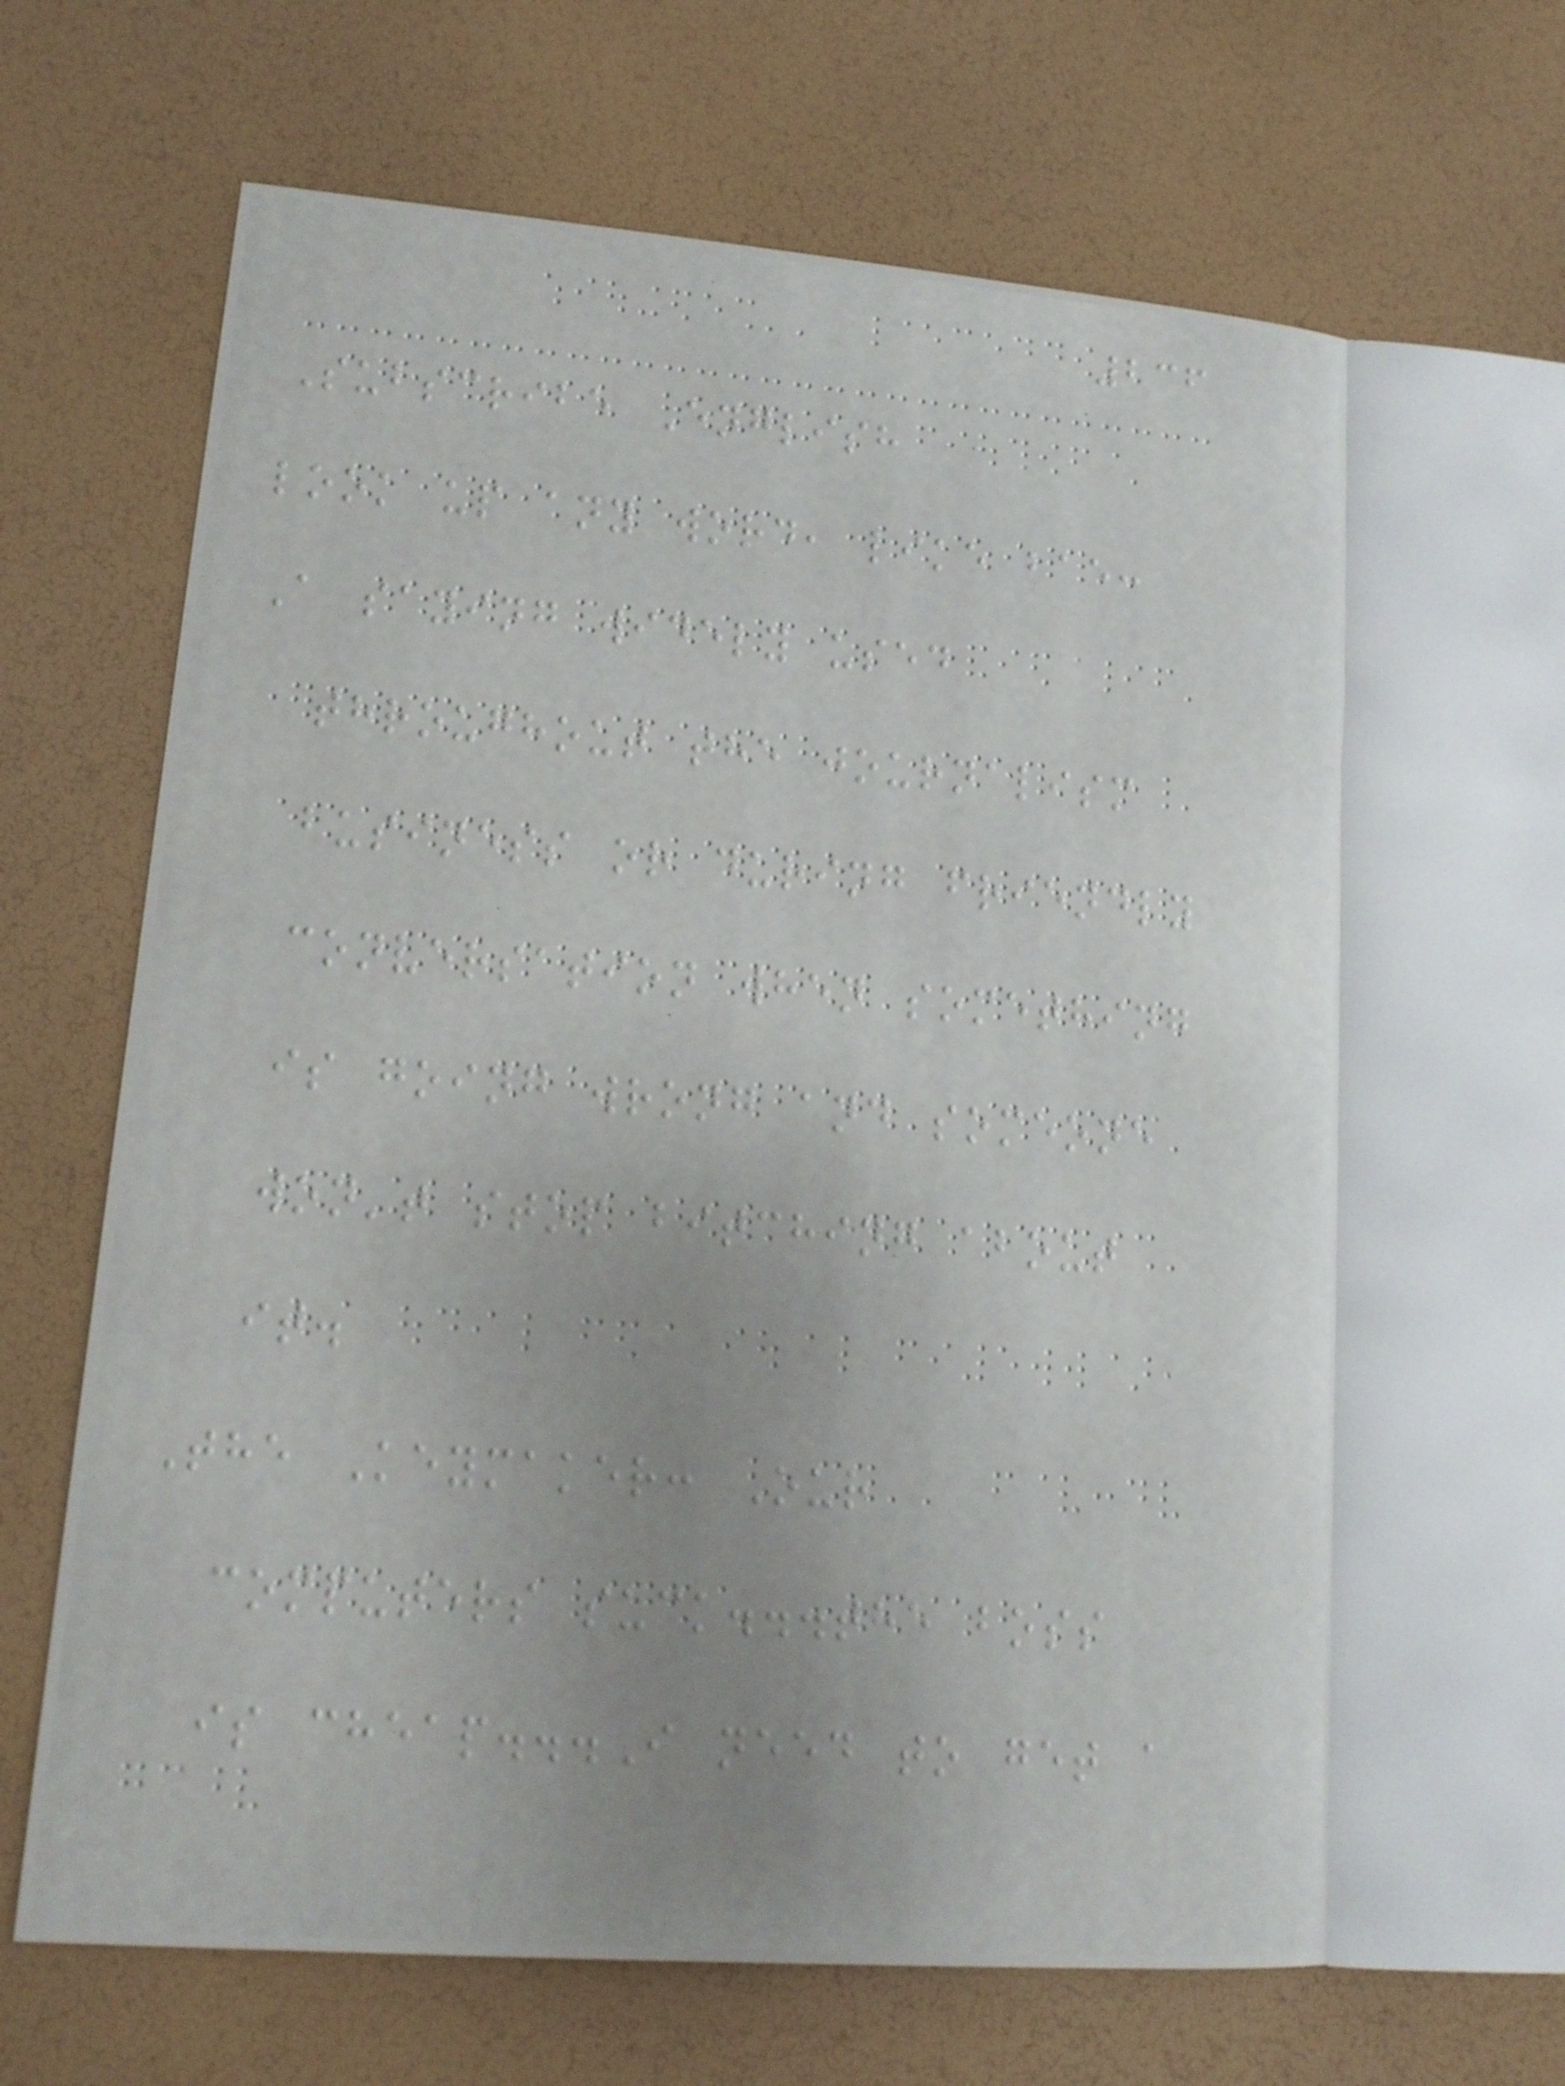236
Subscribe English
look up any word, like bae:
A saying widely used
throughout the journalism
business or during friendly
conversation when something
is going wrong and someone
won't stop bitching about
it.
The Keymaker: Our
computers suck...the boss
is cheap...I need to get a
